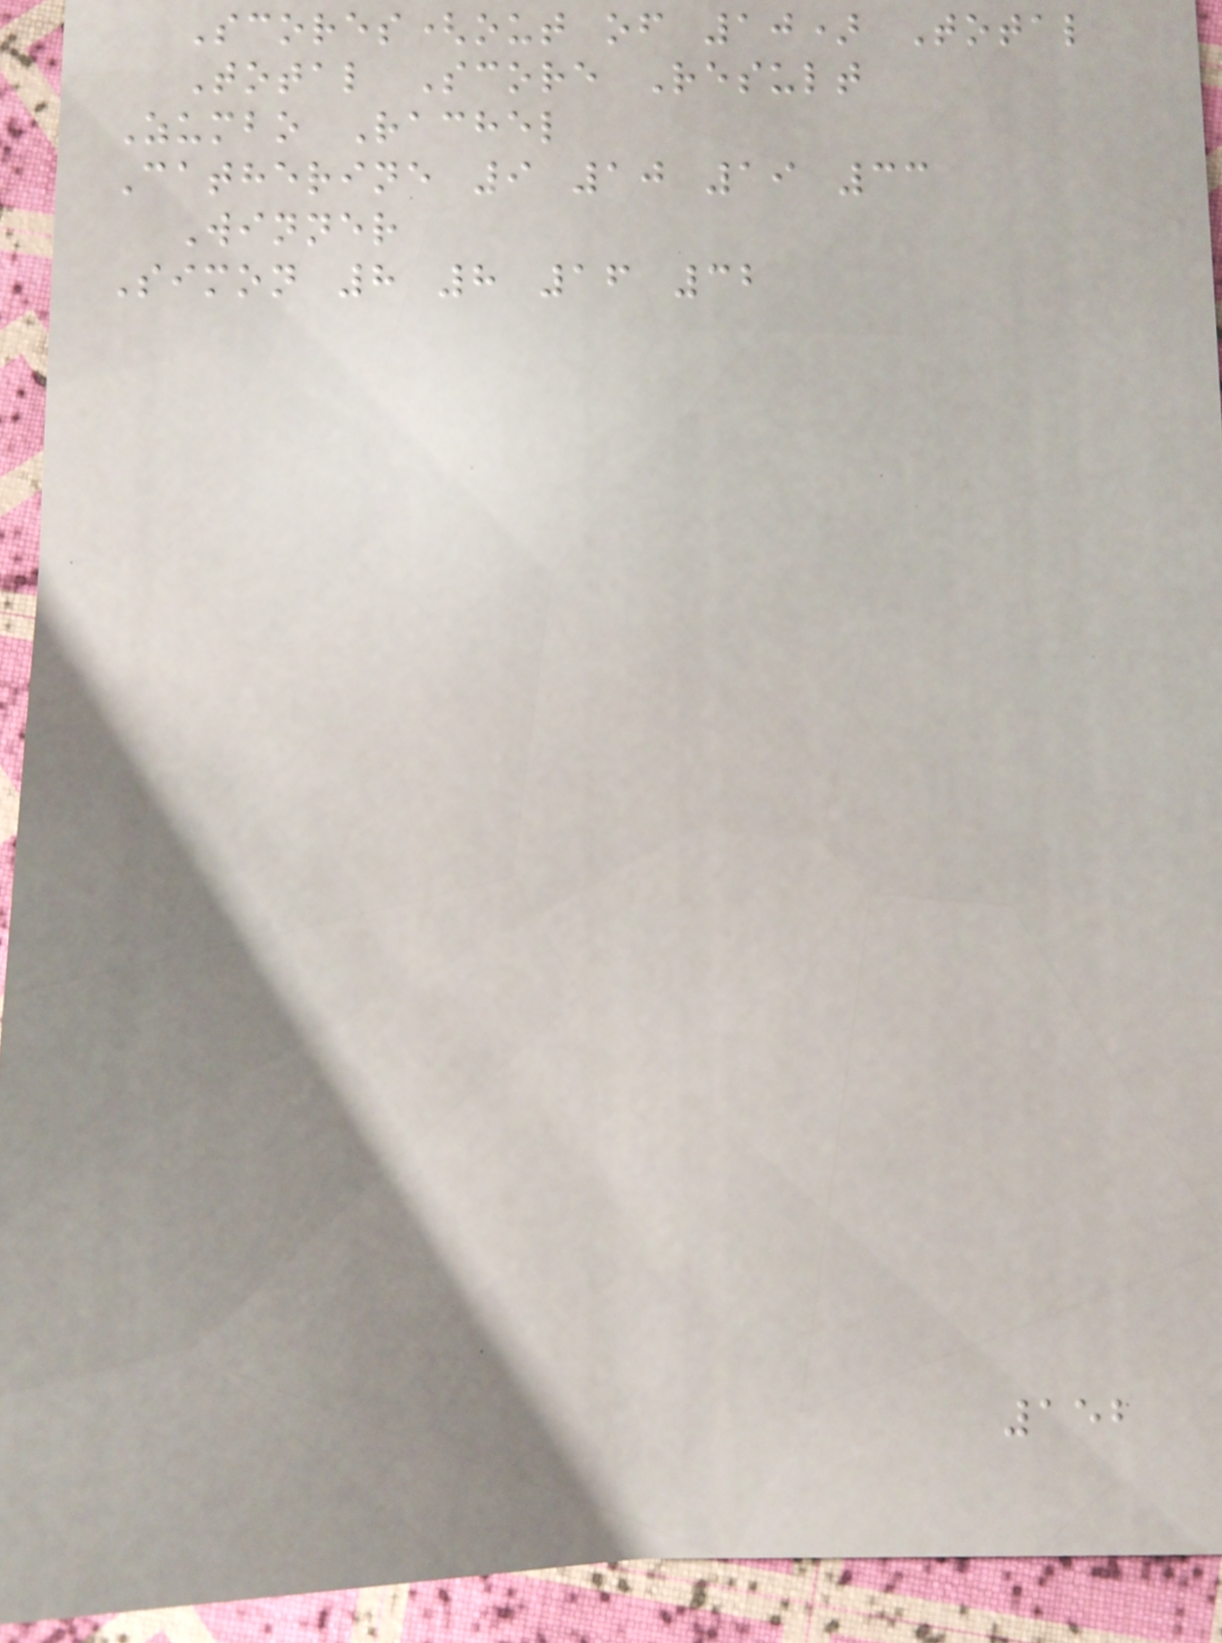Scores(out of 10) Total
Total Score Result
Zumbo Rachel
Catherine 9 10 19 33
Winner
Simon 8 8 16 32
152
